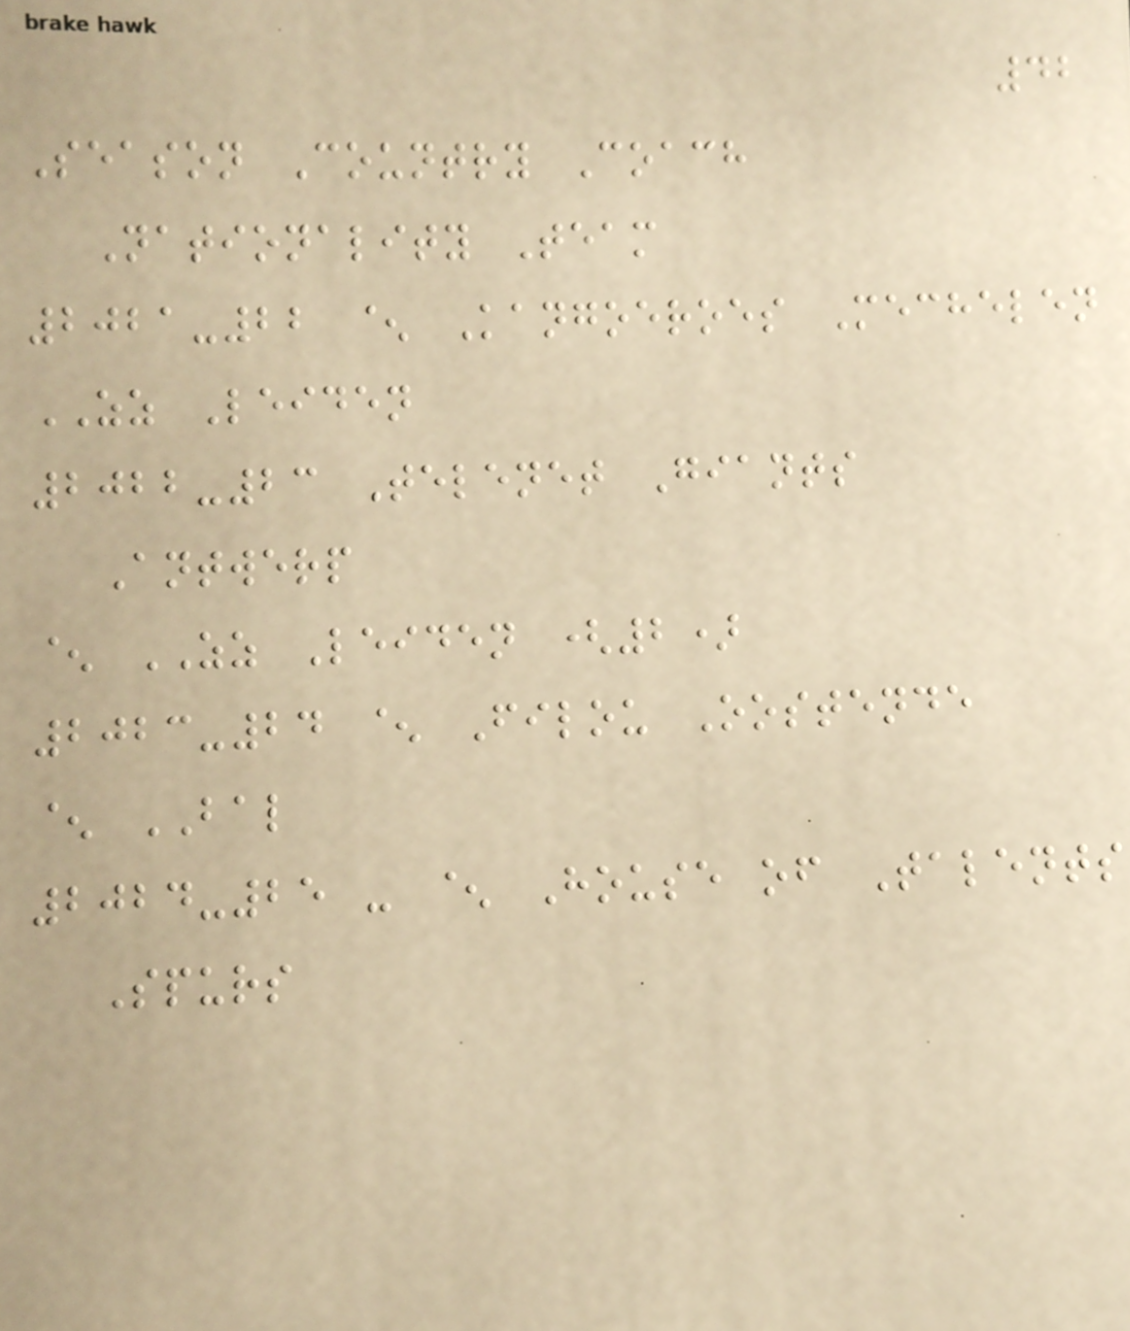42
Season Country Coach
Nationality Team
2021-22 ^ Kangoeroes Mechelen
ZZ Leiden
2022-23 Telenet Giants
Antwerp
^ ZZ Leiden (2)
2023-24 ^ Filou Oostende
^ BAL
2024-25 - ^ House of Talents
Spurs
